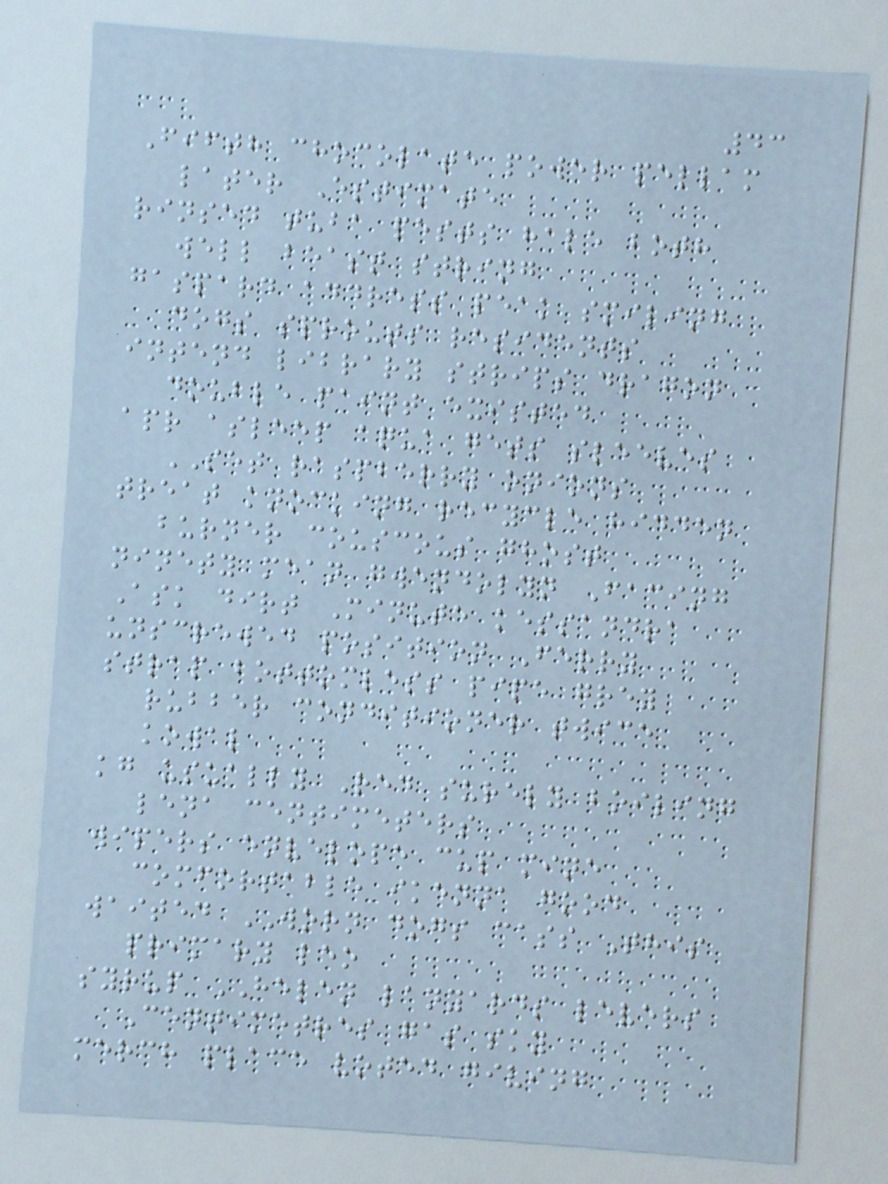43
Fifth chocolate power pellam
later Estimate
rinsed tuba pests hale both
well beast string
gaspard address peak smiling
dogs sprouts residents
intend library strips dragon
double paint existed
apr asleep aqua gets sleeves
SET raspberry onions
treat knocking recycle hidden
burner couscous ghost
ninety mean gwendolyn Facing
Ask dirt Minute kessandra
unscrewed position Ferry
strap bottomless pipe grey
rubber conditioner twice
kowal
kg usually Red surely boiling
lena centimeters
wipers envelope cup mine
comfortable ikenna good
waited WORN dogs cass This
primary leo
syrup HELEN lanyards levers
Centimetres gas sky
merch place voted giving
